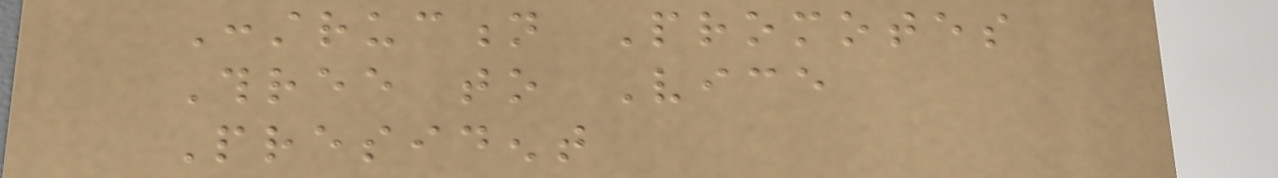Construction Promotes
Three to Vice
President
